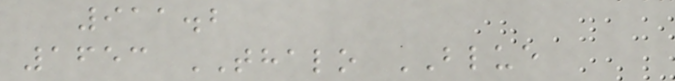911.2
1653 THALO BLUE
